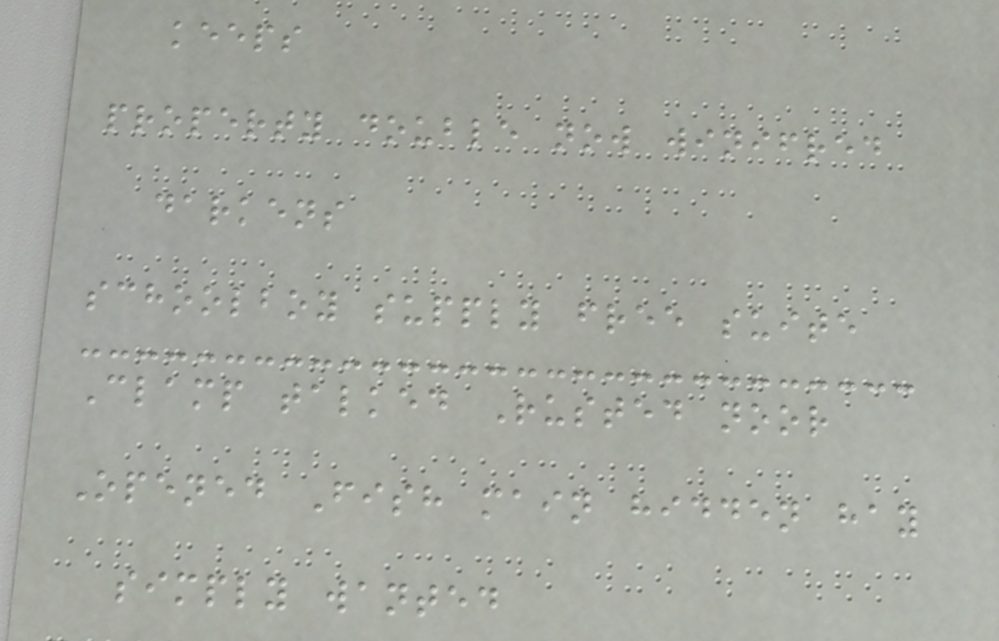keeps
property double now winifred
darkens
schoolboy supply free suite
Clamp talked Rusted noor
Opened Fish main hidden hay
simply wanted
